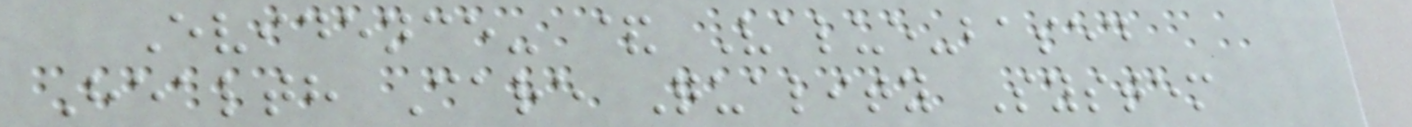Evidence- & Value-based
Health Care Quality System
